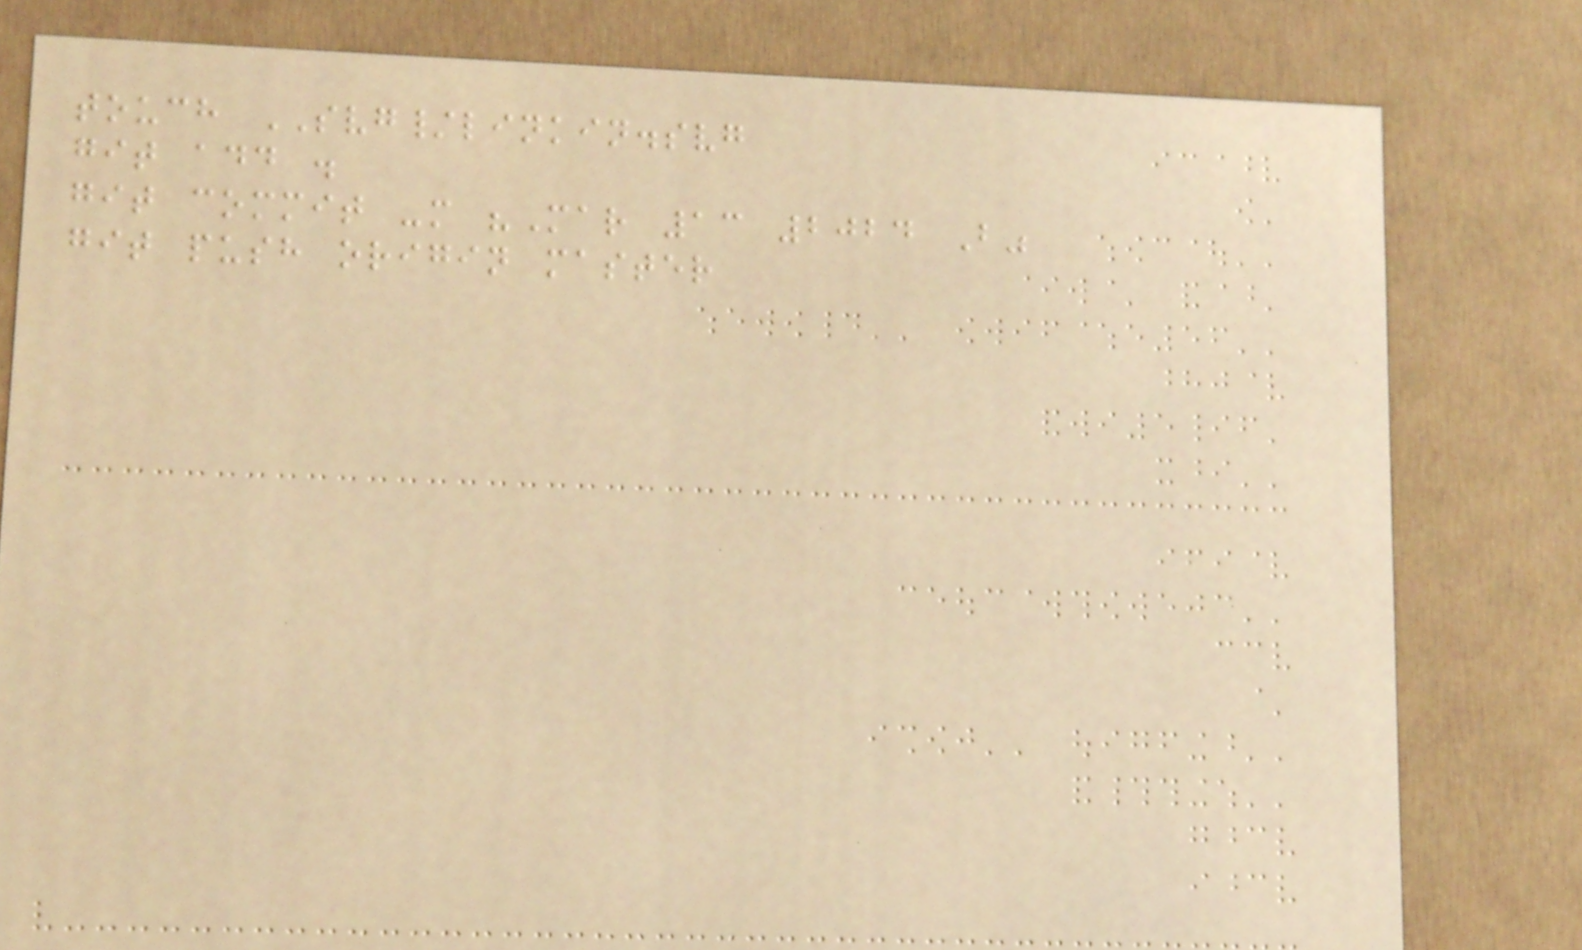touch SVG/linkin.svg
git add .
git commit -m "Mar 13 2024 B"
git push origin master
